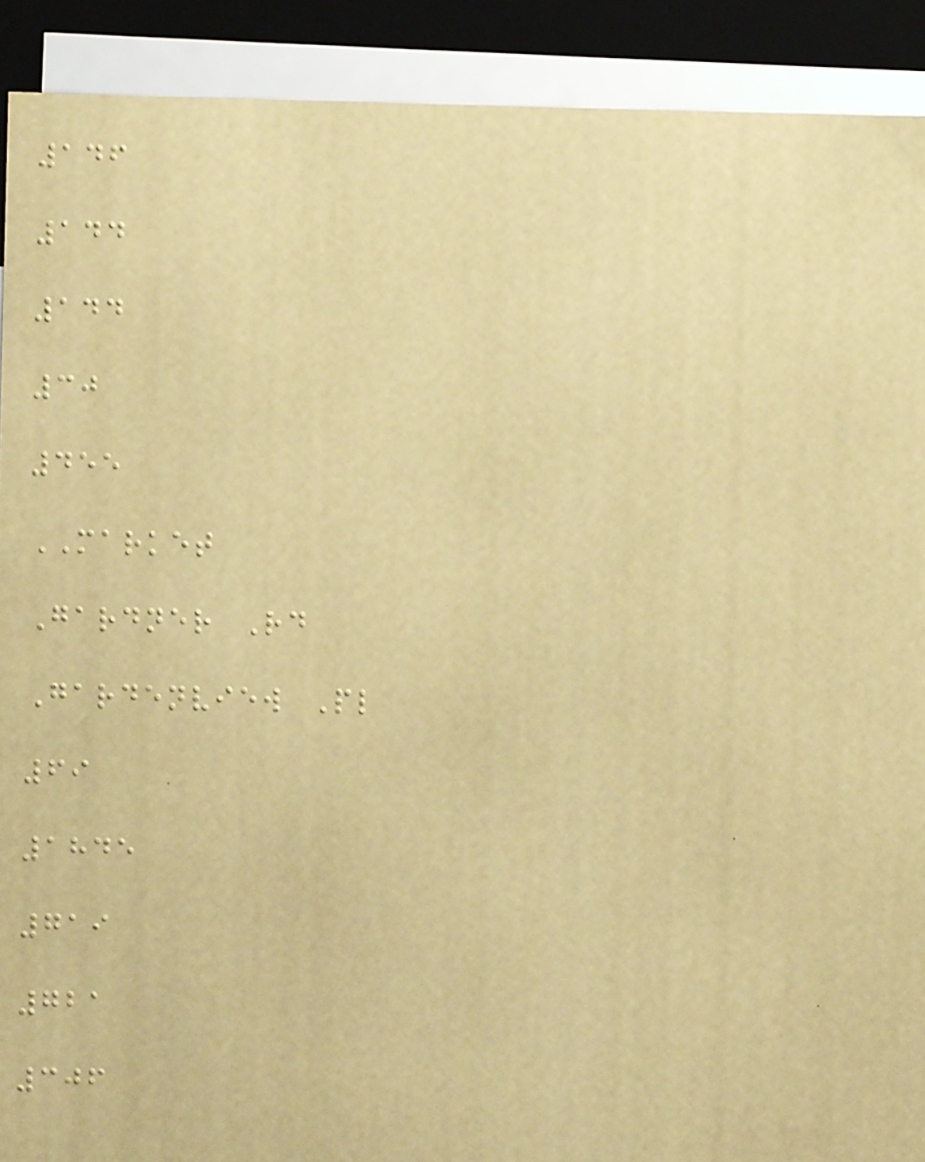146
144
144
30
455
MARKET
Gardner Rd
Gardenview Pl
69
1845
719
721
306
